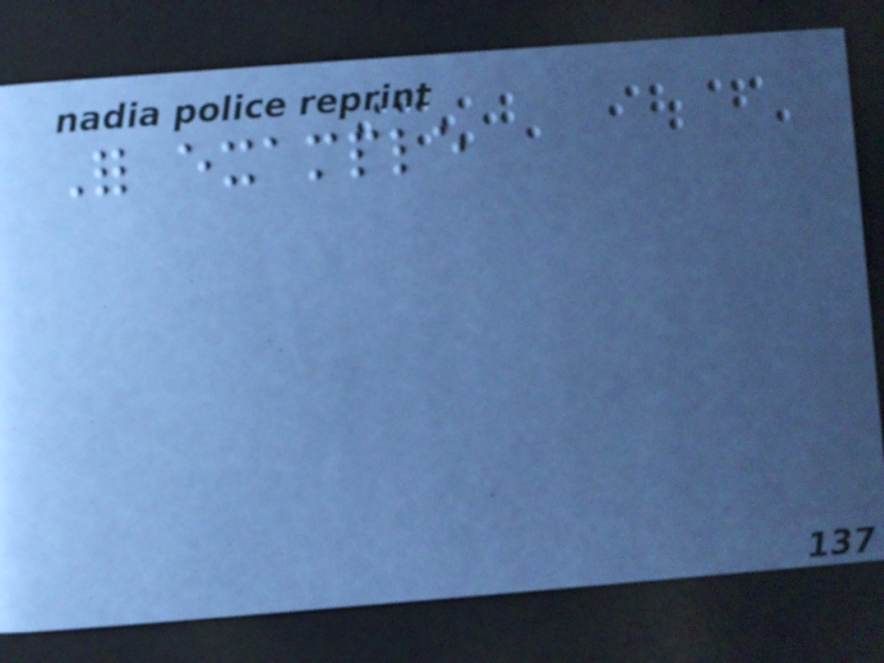For example
